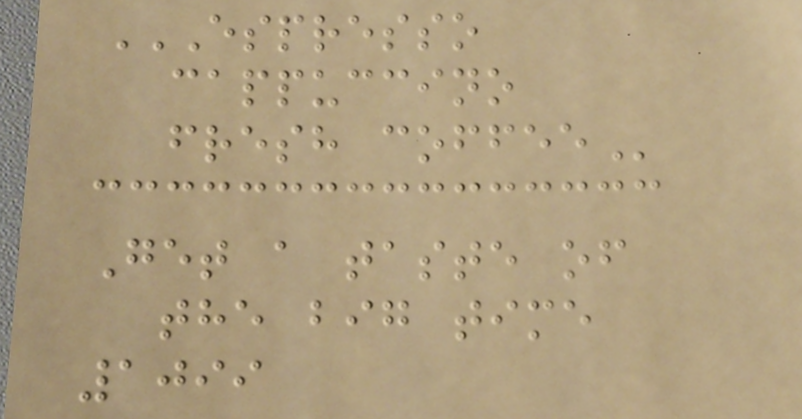ESPRESSO
CAPPUCCINO
FRESH COFFEE
Get a taste of
the big time
1099
